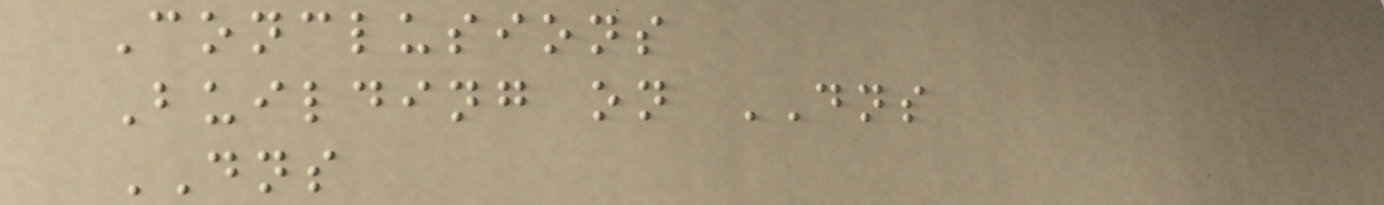Conclusions
Building on DNS
DNS
